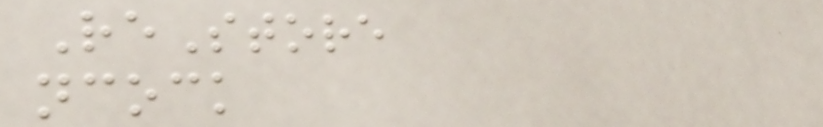ReStore
ncock
